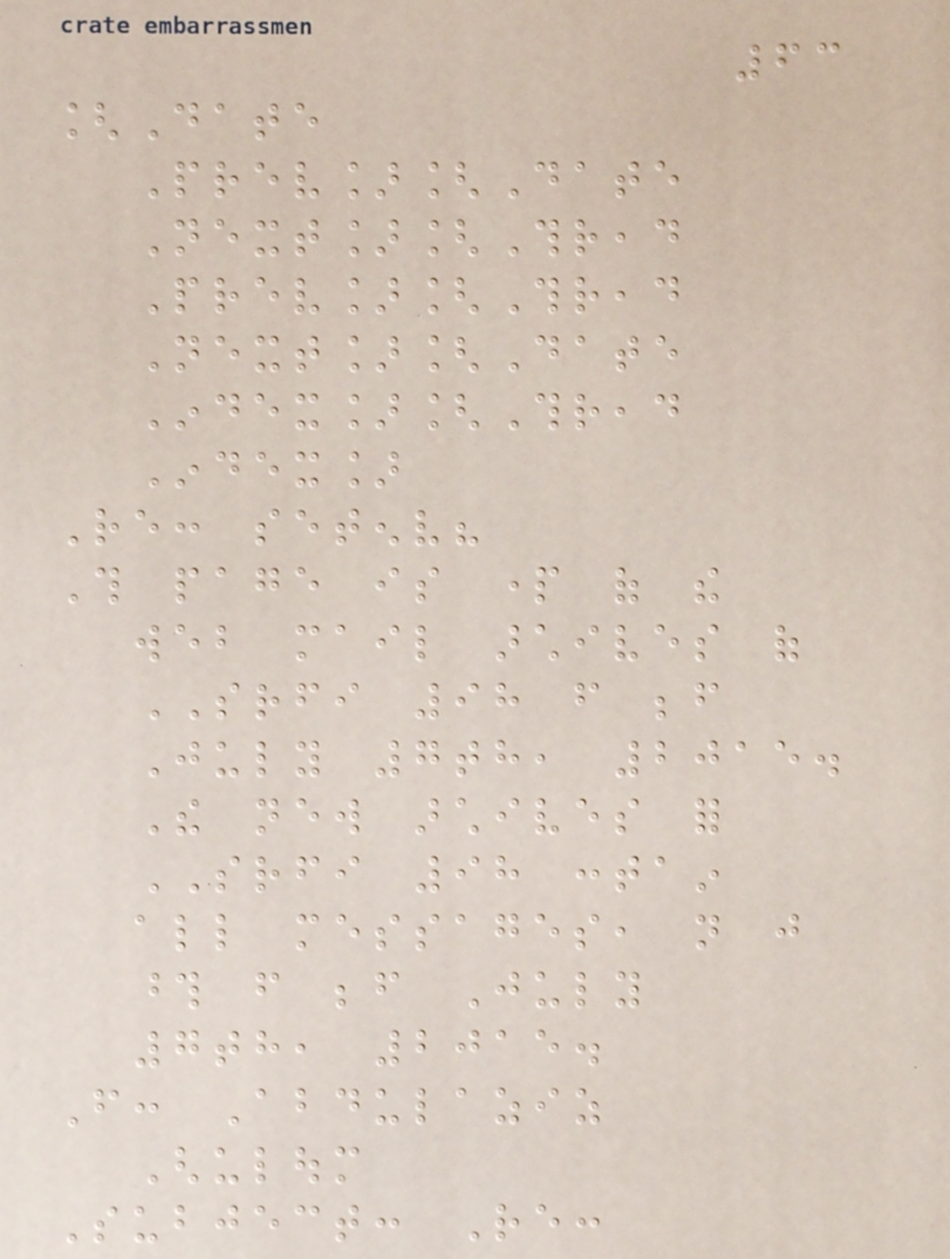63
[Date
Prev][Date
Next][Thread
Prev][Thread
Next][Date
Index][Thread
Index]
Re: setenv?
This page is part of the
web mail archives of
SRFI 98 from before
July 7th, 2015.
The new archives for
SRFI 98 contain
all messages, not just
those from before July
7th, 2015.
From: Abdulaziz
Ghuloum
Subject: Re:
